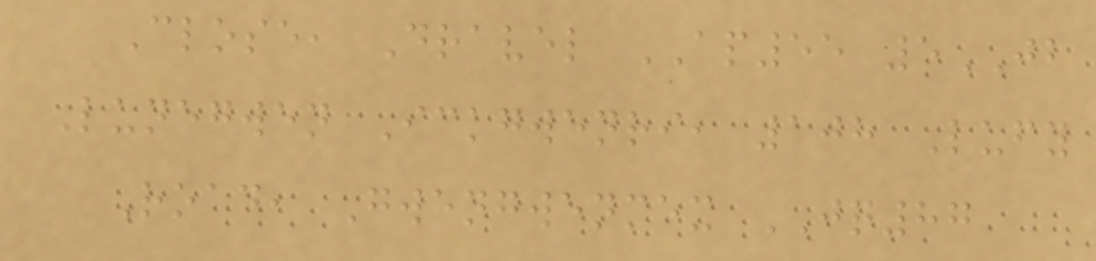Close, Dravel AP55 5JB
Lunegwen Ickgwenri, 108 Lufy
Road, Gwengwenmex JQ87
